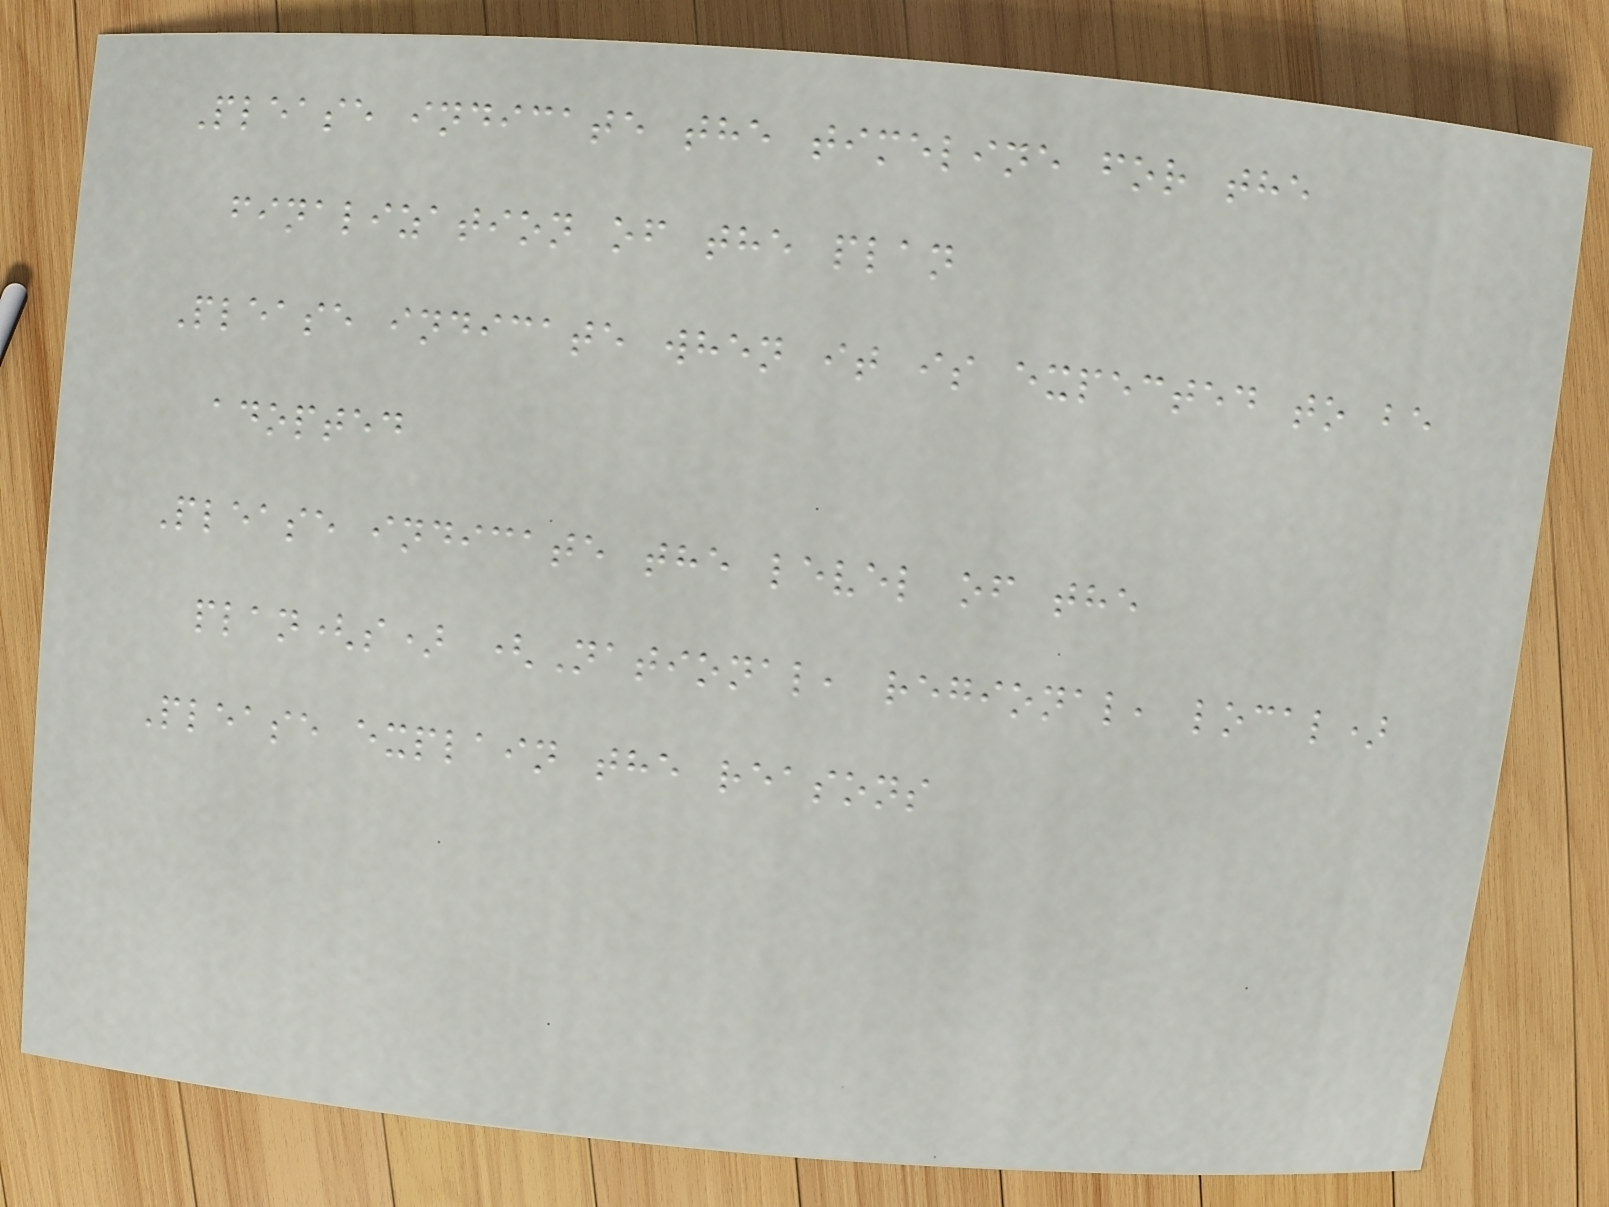Please indicate the timeline for the
finalization of the plan
Please indicate when it is expected to be
adopted
Please indicate the level of the
plan(s) (National, regional, local)
Please explain the reasons
